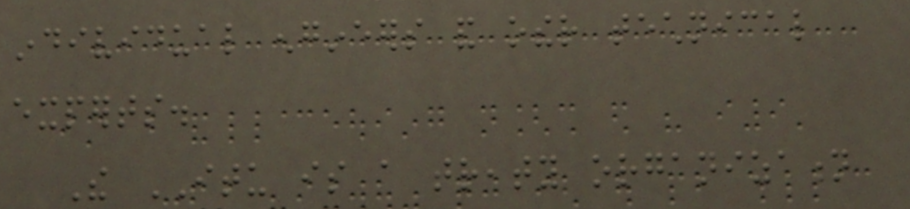individual engineers and other technical
experts.
The ITU is a treaty organization
